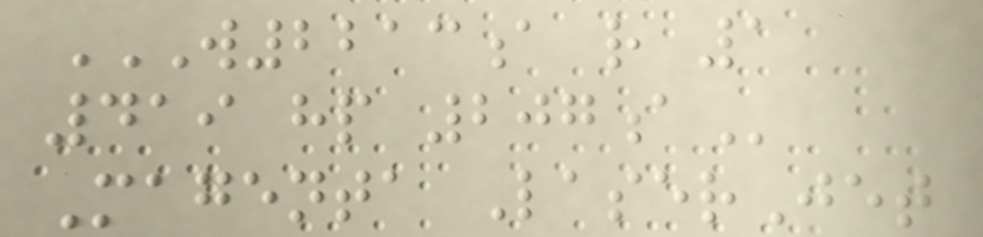W2213A R 1
419 HP 207A
Magenta LaserJet
